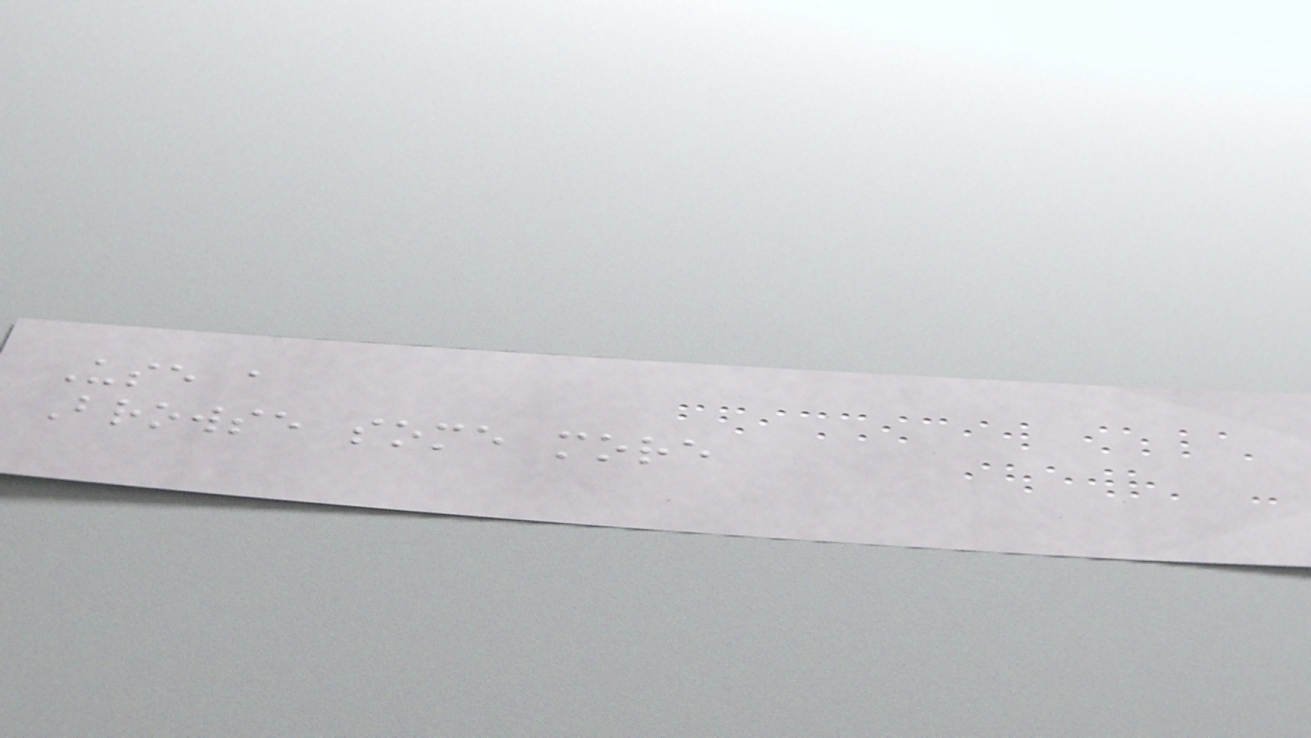Use a
Browse some more
